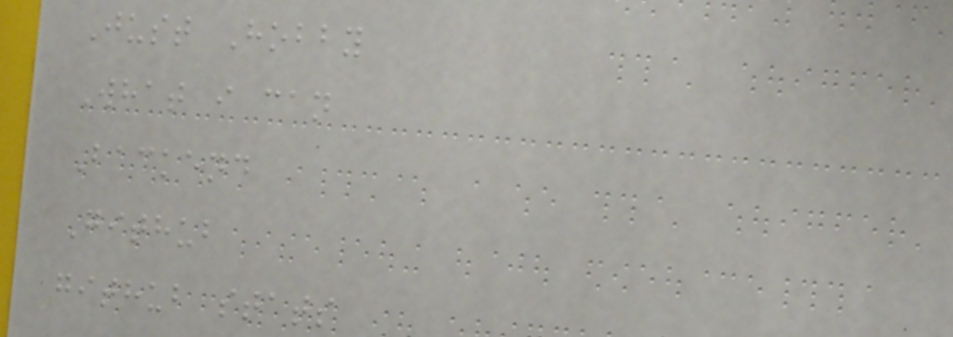Just Hobby
What i can
Backend
Github
github stats
